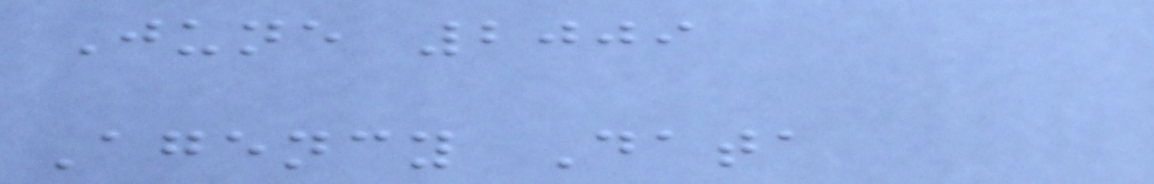June 2009
Agency Data
